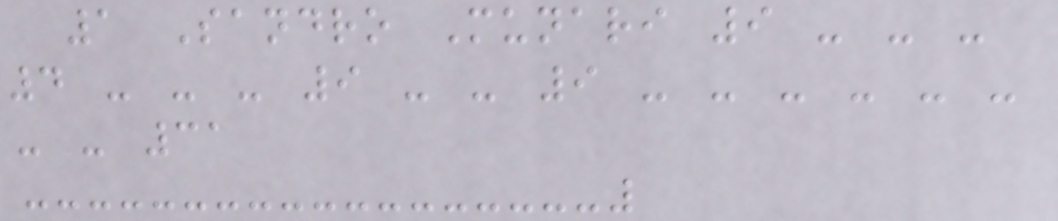1 Sandro Munari 9 - - -
4 - - - 9 - - 9 - - - - - -
- - 31
